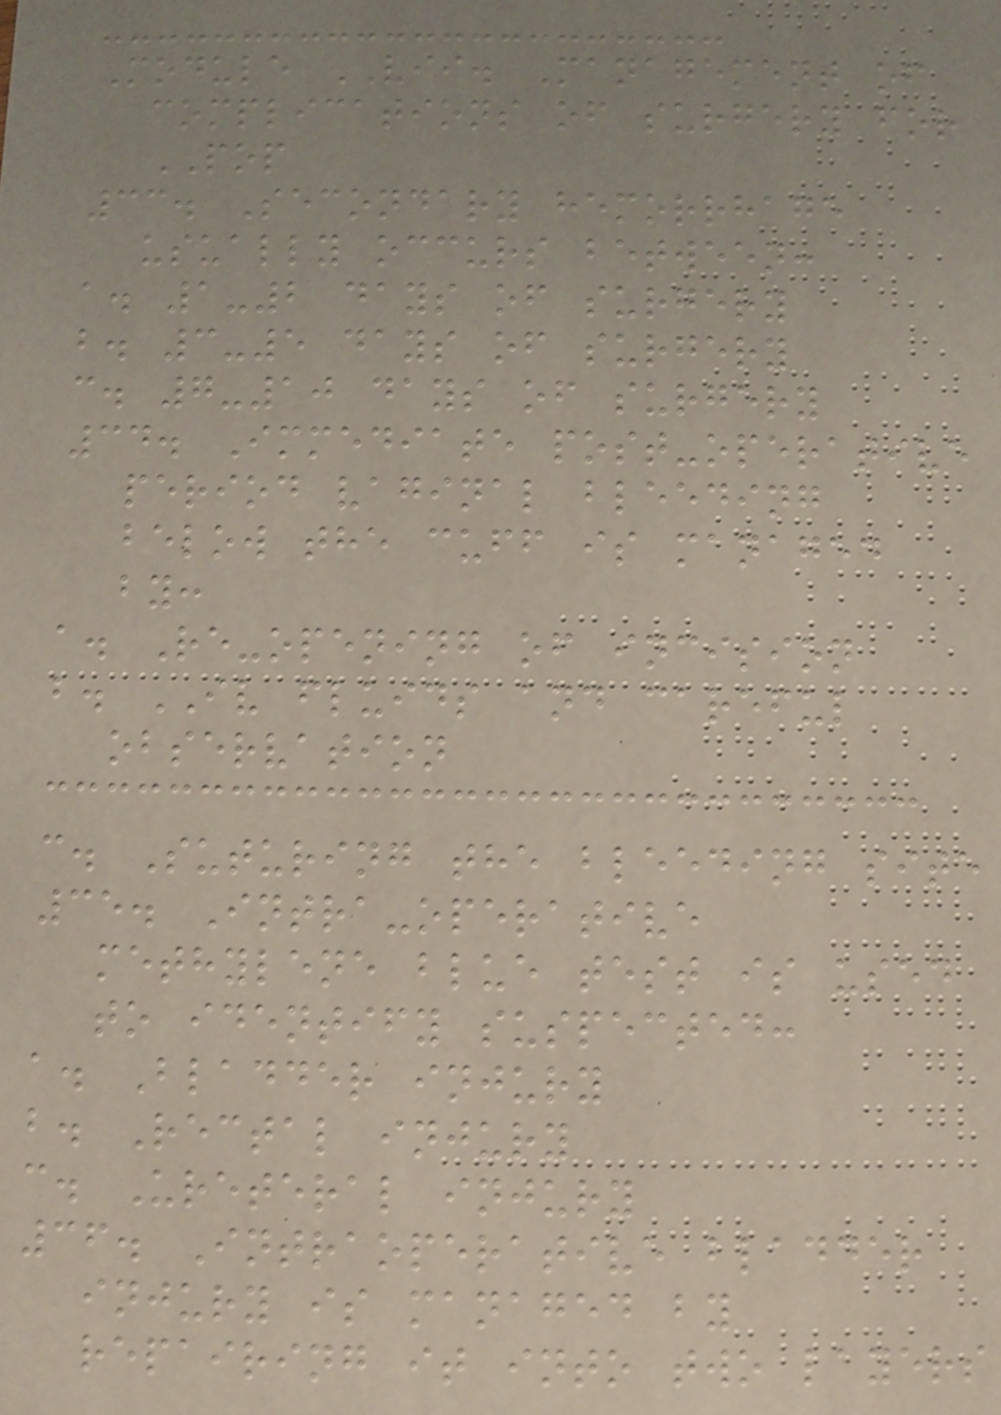Module VII. Management of
complications of surgery for
POP
33. Secondary hemorrhage
usually occurs between:
a. 1-2 days of surgery
b. 3-5 days of surgery
c. 7-10 days of surgery
34. Immediate post-operative
period vaginal bleeding
below the cuff is managed
by:
a. Re-opening of incision
b. IV fluids and careful
observation
c. Suturing the bleeding site
35. Intra-operative
methylene blue test is used
to identify suspected:
a. Bladder injury
b. Rectal injury
c. Ureteral injury
36. Intraoperative bladder
injury is managed by
repairing it into two layers
